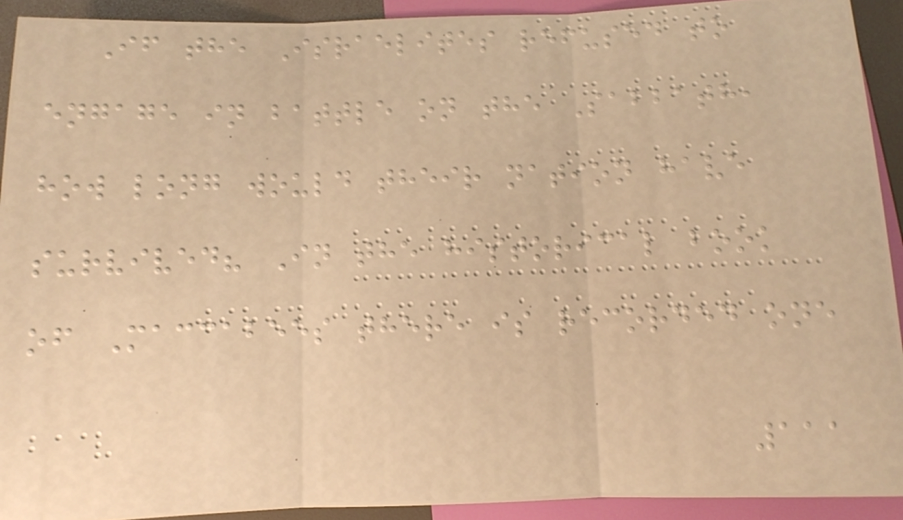If the Israelites refused to
engage in battle on the Sabbath,
how long would their nation have
survived? In the historical book
of Maccabees there is recorded one
111
